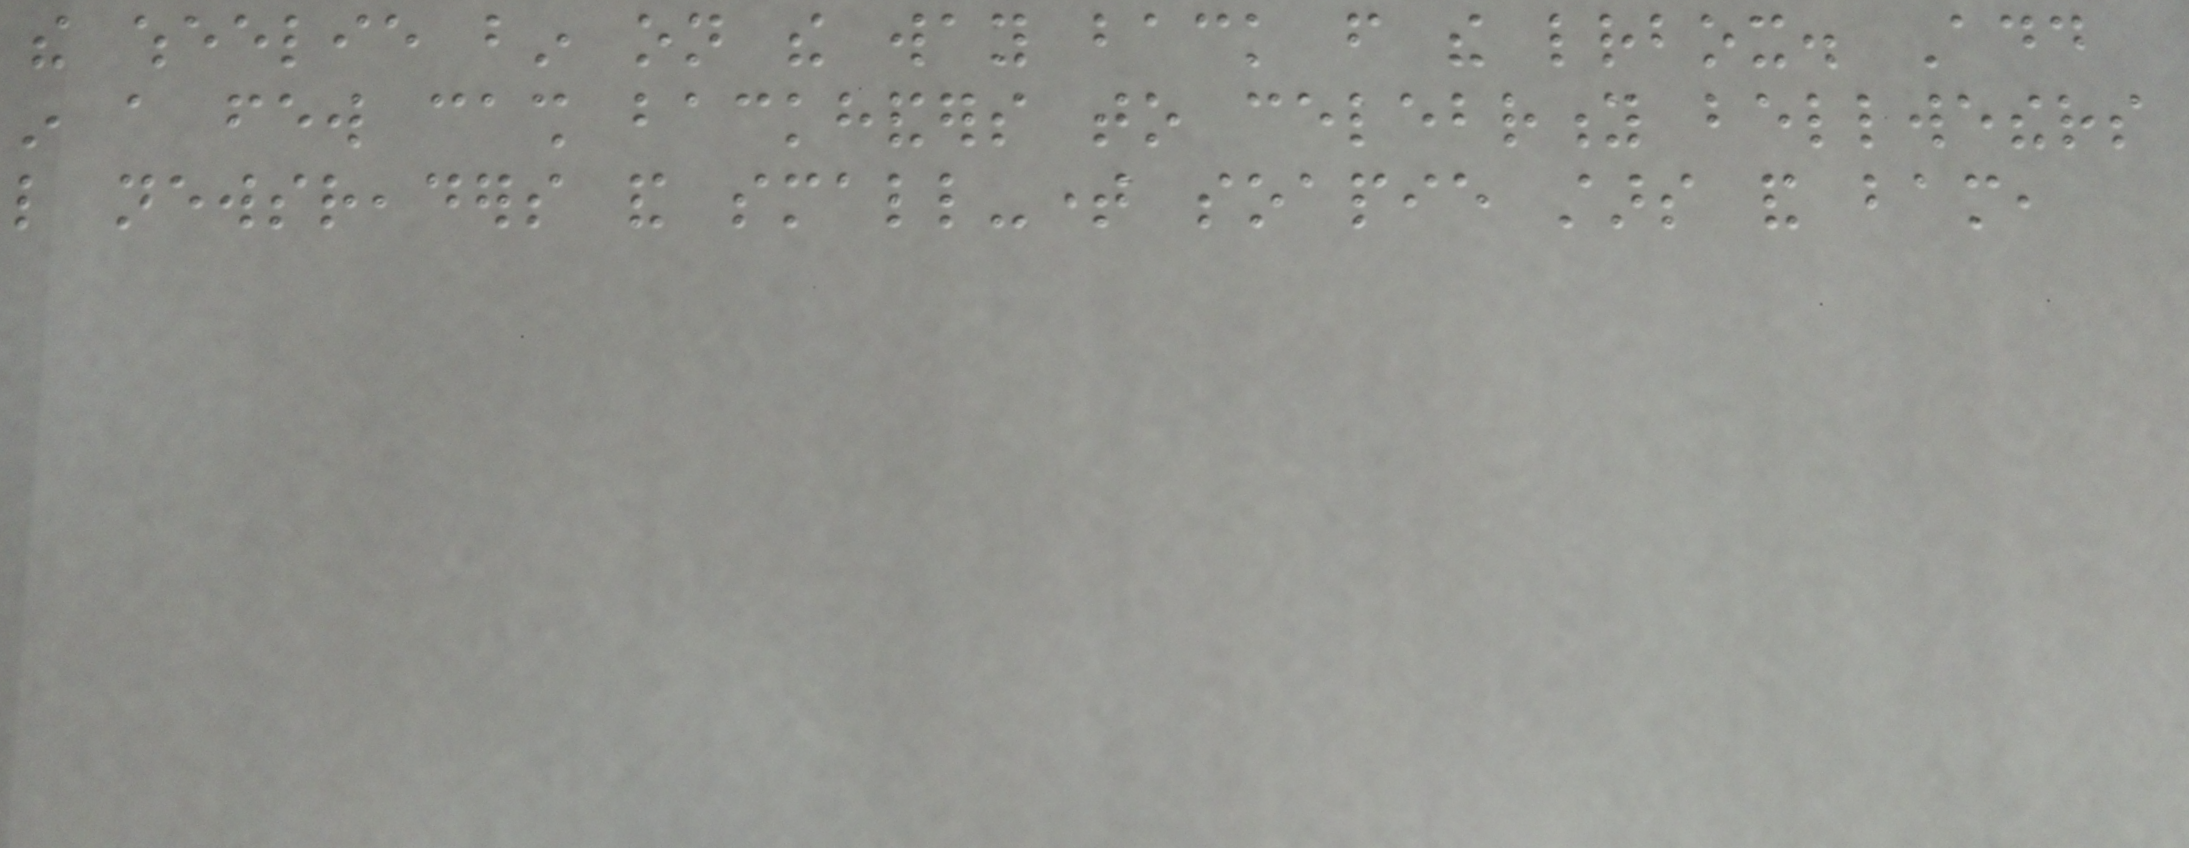the wheelie bin on the way back from the letterbox. Add
in a few cash backhanders to celebrity bellwethers
like newsreaders and small-time soapie stars and bam,
